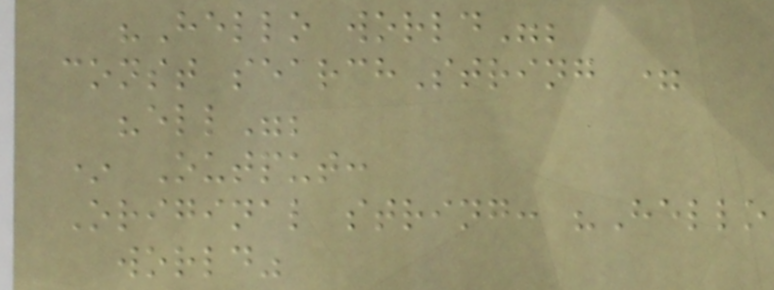"Hello world";
const searchString =
"ell";
* Output:
Original string: "Hello
world"
